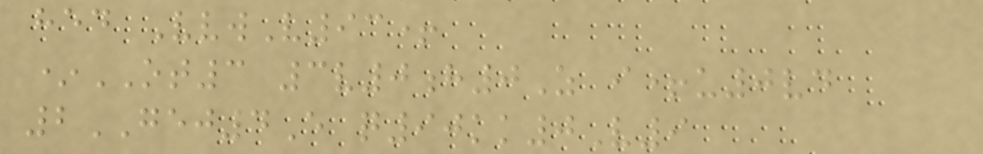hed VvwV93+
*OT3 3v0h0Z i+u0vd
2GEJ4E q90kk0V9
